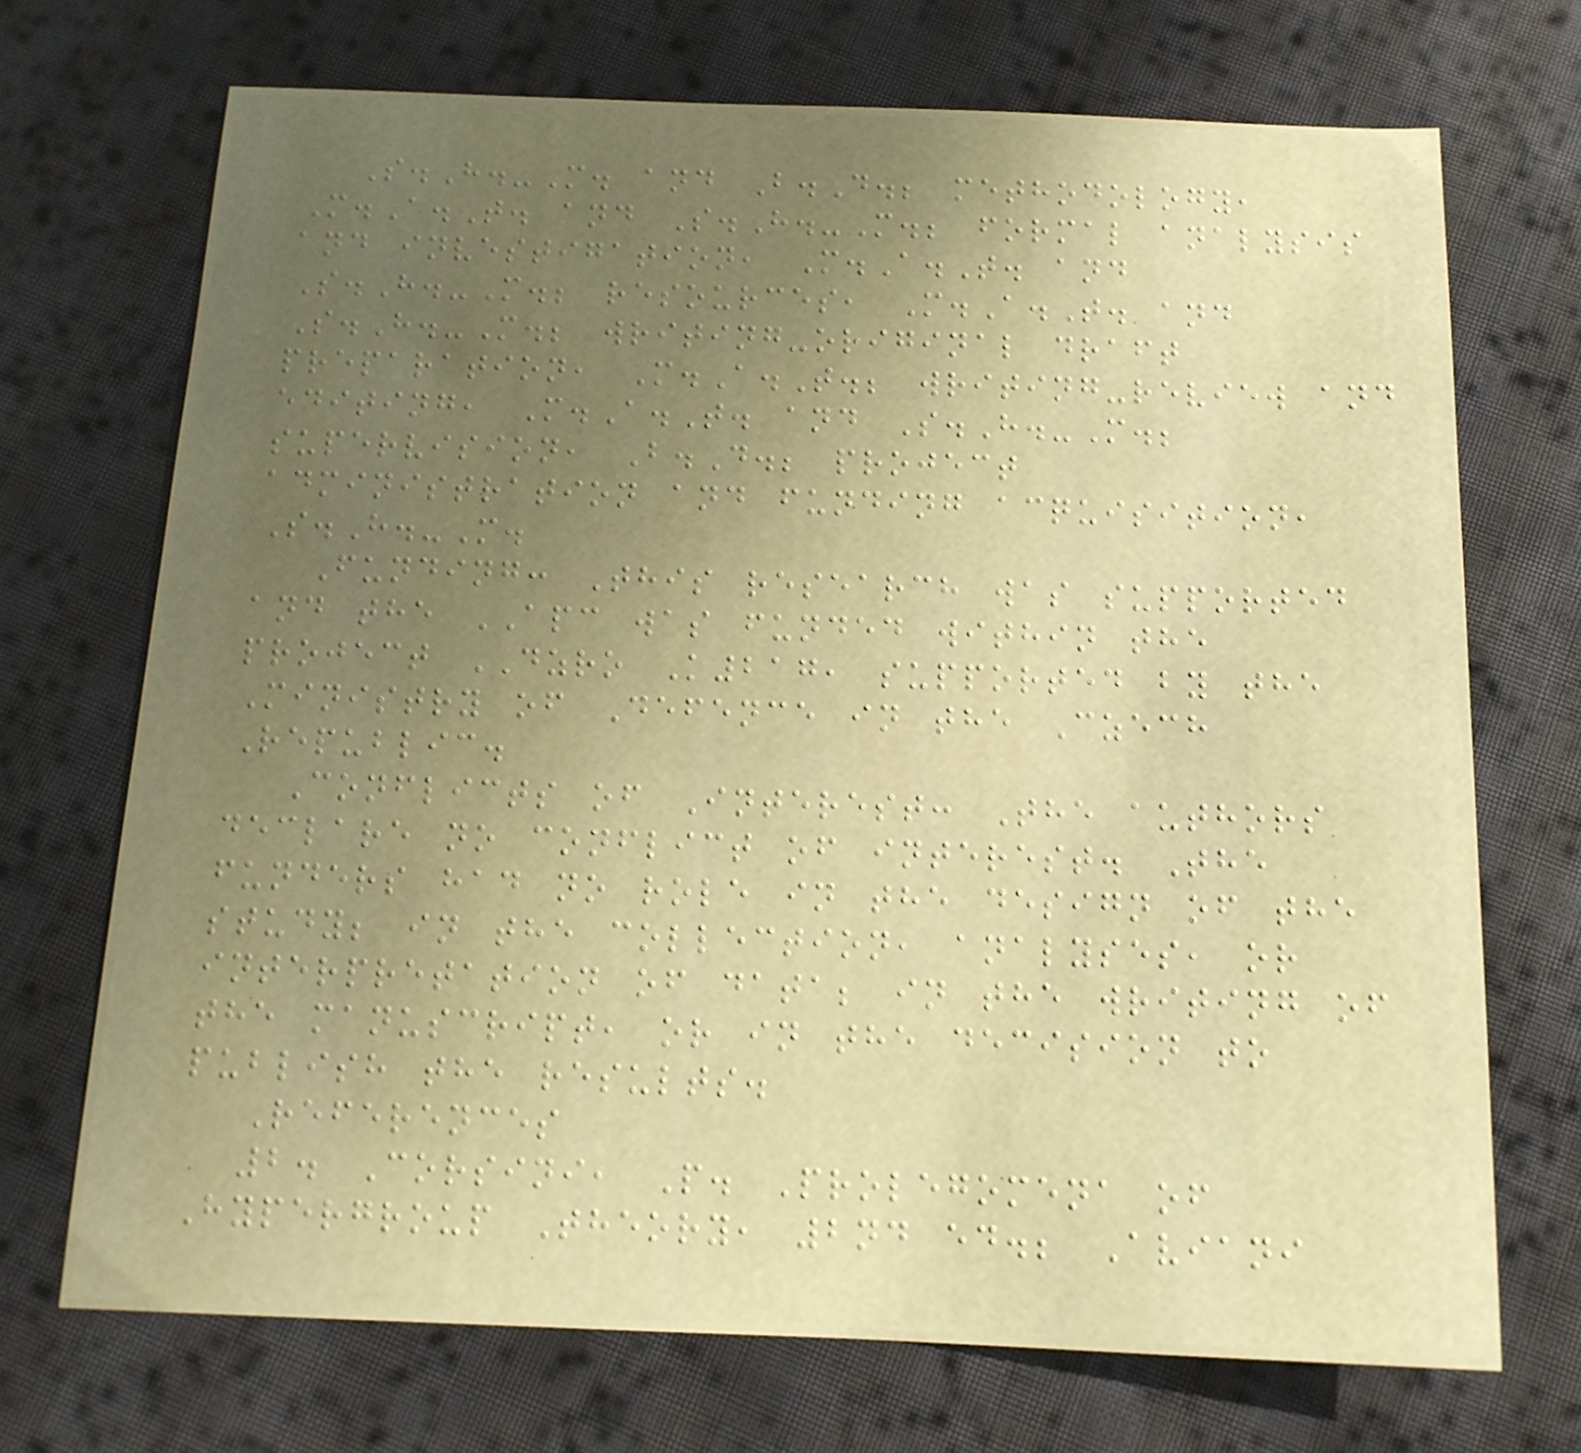S.H.-M. and B.D.; methodology,
M.A.T. and S.H.-M.; formal analysis
and investigation, M.A.T. and
S.H.-M.; resources, M.A.T. and
S.H.-M.; writing-original draft
preparation, M.A.T.; writing-review and
editing, M.A.T. and S.H.-M.;
supervision, B.D.; project
administration and funding acquisition,
S.H.-M.
Funding: This research was supported
and the APC was funded within the
project DZRO K217, supported by the
Ministry of Defence in the Czech
Republic.
Conflicts of Interest: The authors
declare no conflict of interest. The
funders had no role in the design of the
study; in the collection, analyses, or
interpretation of data; in the writing of
the manuscript, or in the decision to
publish the results.
References
2. Corsini, P. Prolegomena of
Hypergroup Theory, 2nd ed.; Aviani
